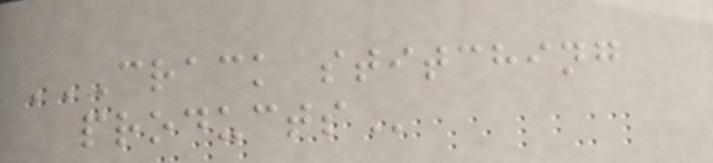CRACK STITCHING
PRODUCTS
